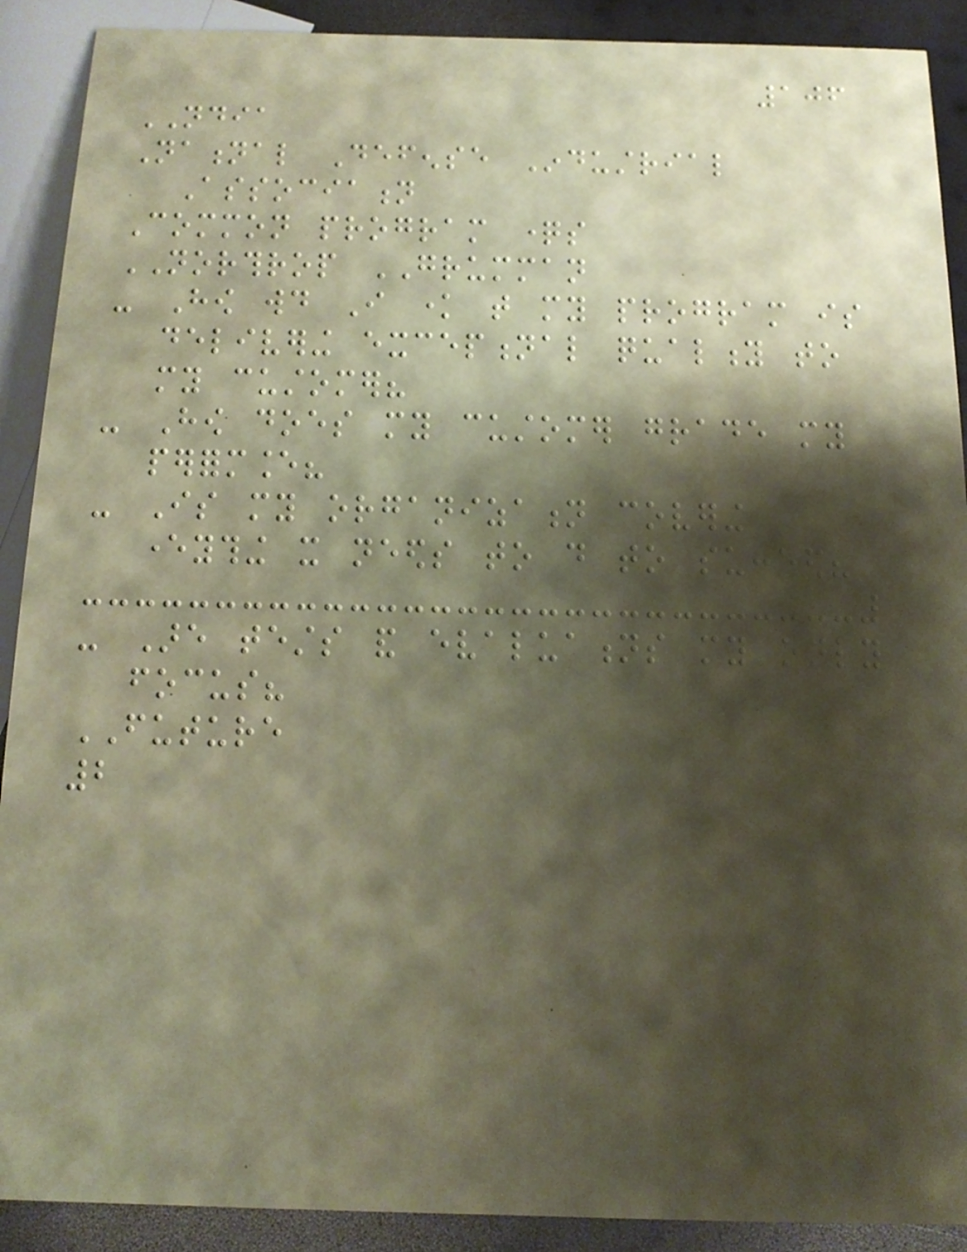106
NDIA
National Defense Industrial
Association
Common program questions
NORTHROP GRUMMAN
- How would I know that my program is
delivering exceptional quality to
my customer?
- How does my customer grade my
performance?
- Is my organization covering
everything it needs to do to succeed?
- Are tests and evaluations my only
focus?
FUTURE
2
